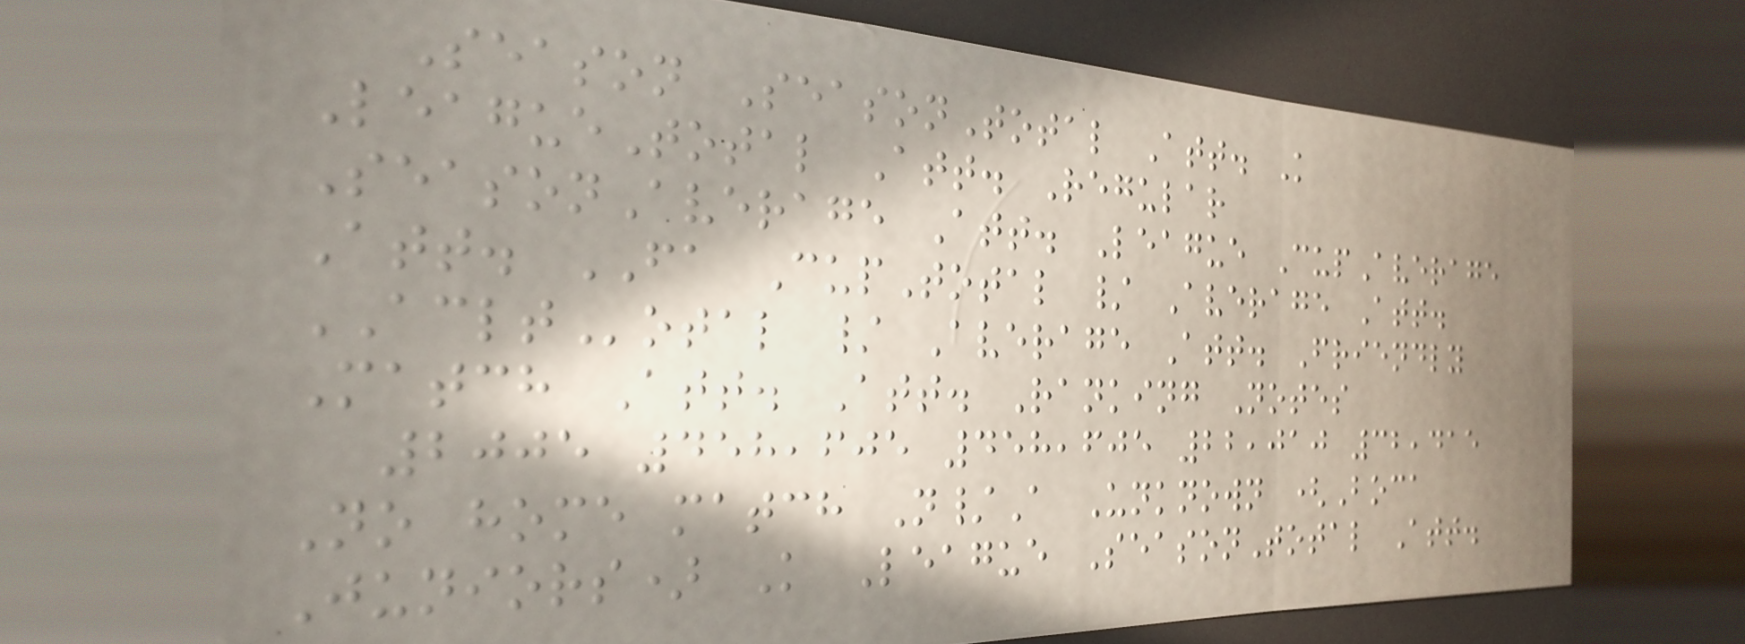Season SeasonTotal Att. K
LeagueTotal Att. Regular
SeasonAverage Att. League CupAverage
Att. FA CupTotal / Average Att.
ACLTotal / Average Att. Friendly
Match Att. Att. Ranking Notes
2005 458,605 458,605 22,010 32,415
No home match N/A Unknown (Boca
Juniors) K League SeasonTotal Att.
